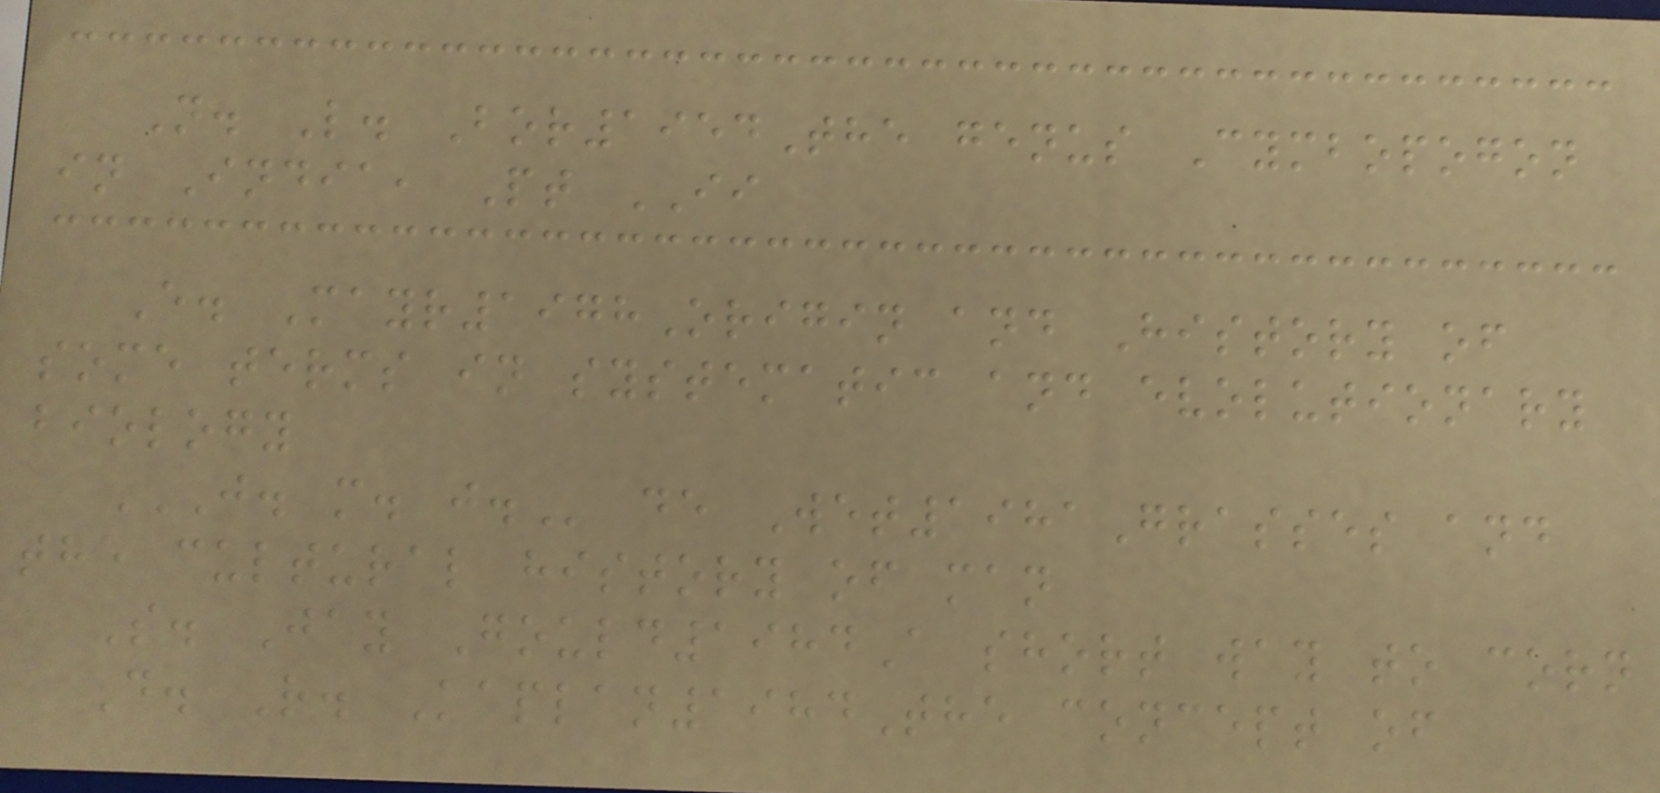N. L. Bor1954The genus Cymbopogon
in India, Pt II
E. Mayr1978Origin and History of
some terms in systematic and evolutionary
biology
J. M. J. de Wet1981Grasses and
the cultural history of man
S. Jay Gould1984A short way to corn
D. R. Kaplan1984The concept of
